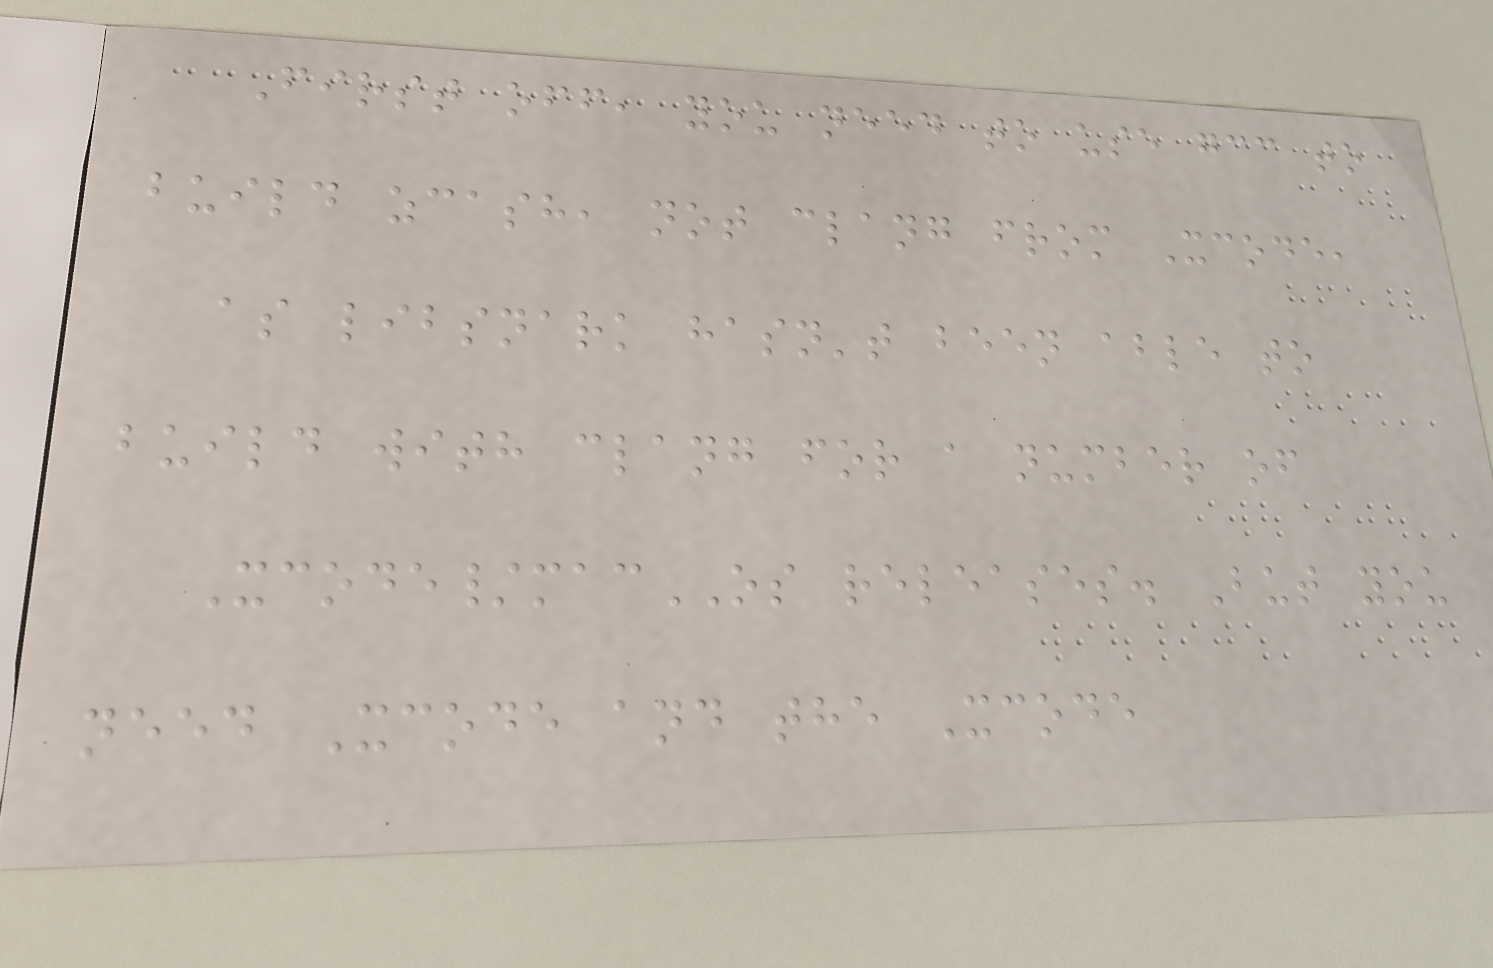First off, you need to use gcc to
build zcash, not clang from Xcode,
as libsnark hasn't been able to
build with clang for a number of
Xcode/macOS releases. But you
need Xcode and the Xcode
